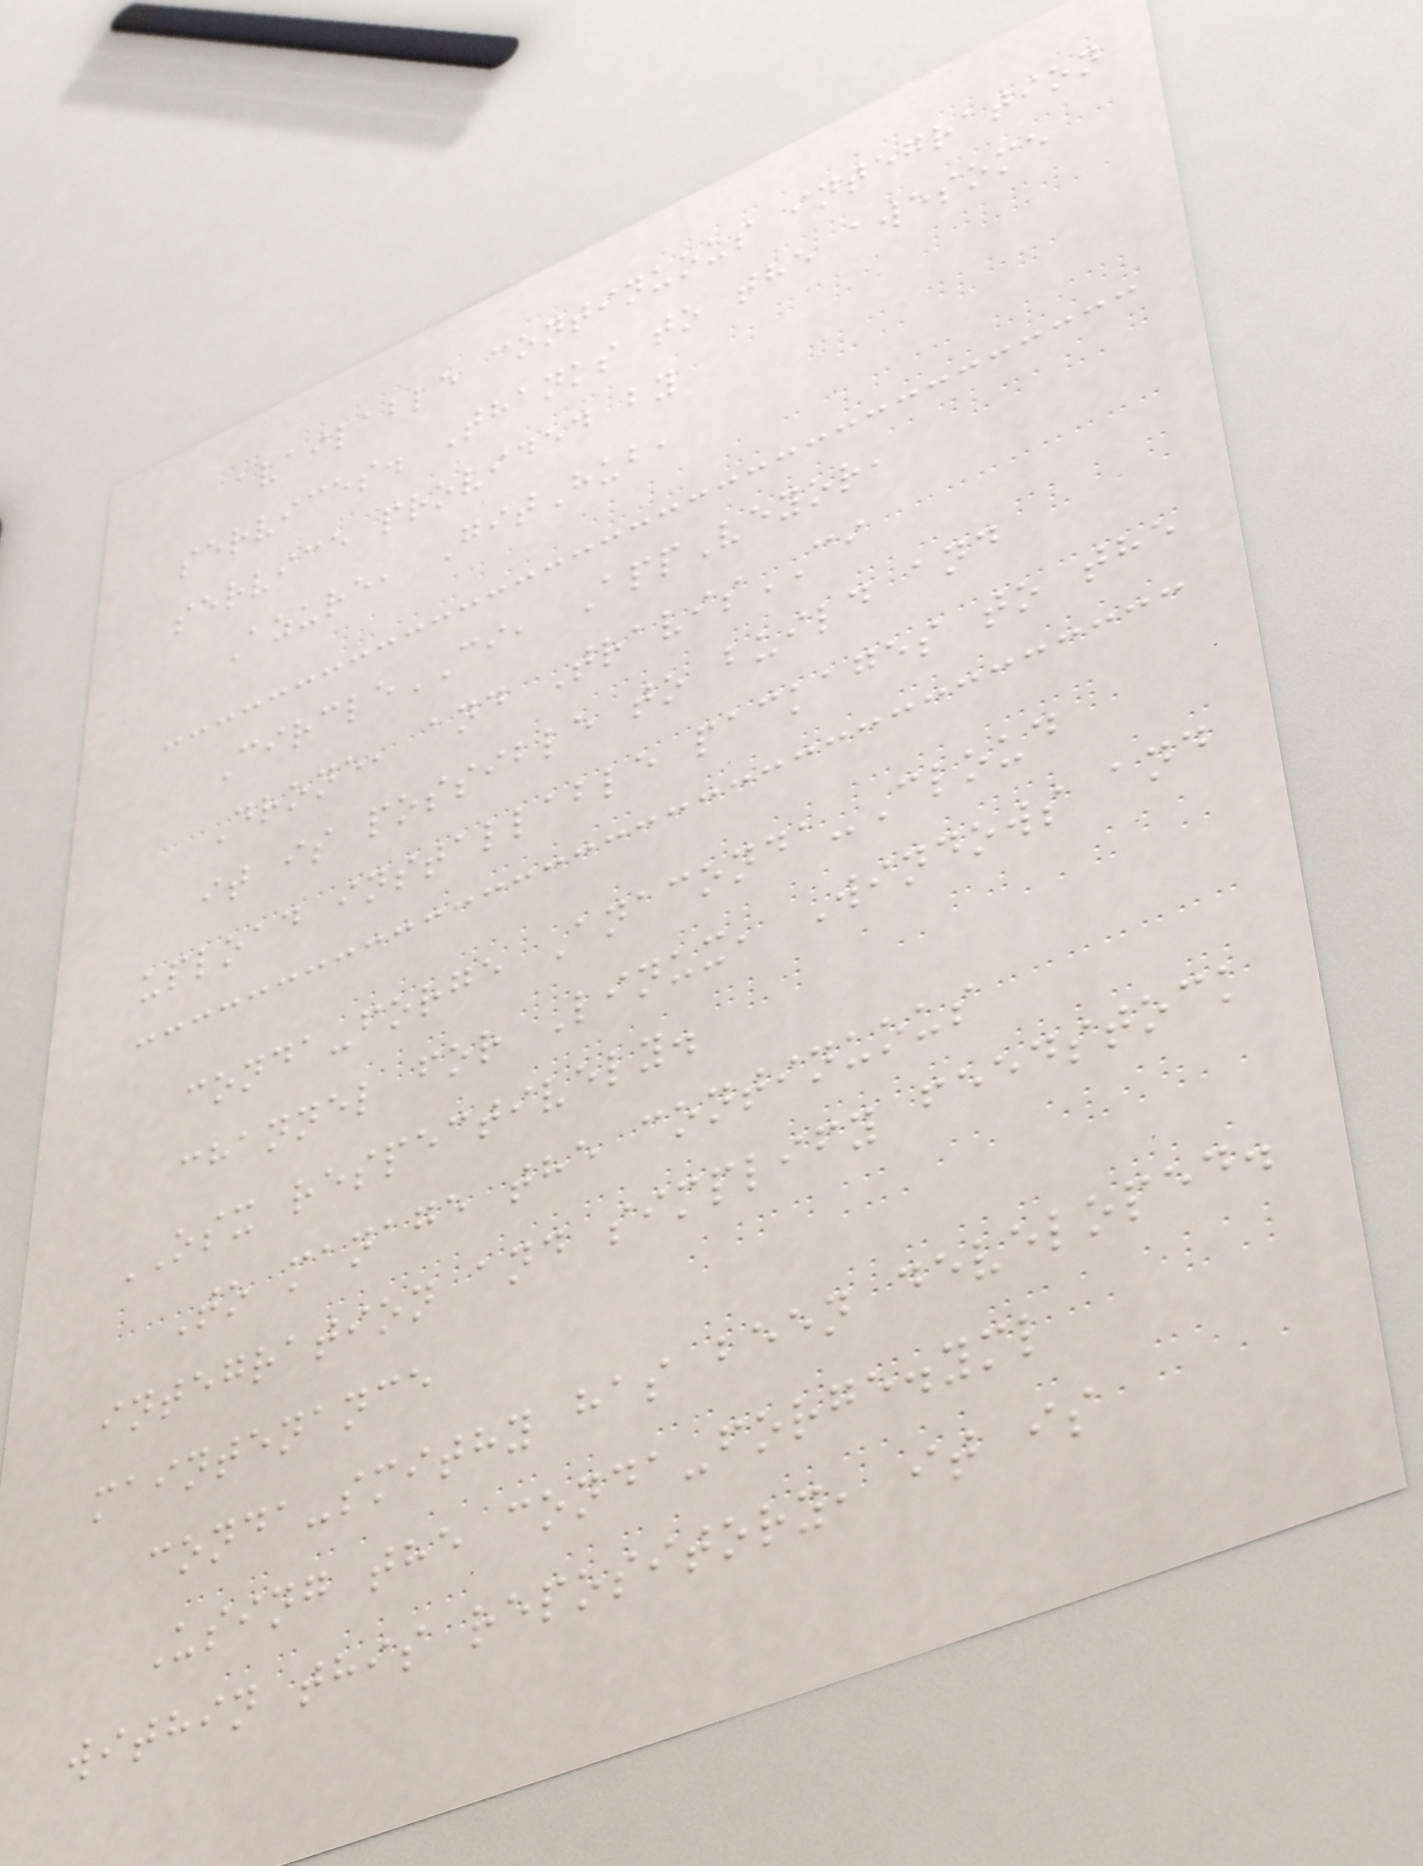available continuous integration
services. Thanks to the awesome
service provided by
Azure, GitHub,
CircleCI, AppVeyor,
Drone, and TravisCI
it is possible to build and
upload installable packages to the
conda-forge Anaconda-Cloud
channel for Linux, Windows and
OSX respectively.
To manage the continuous
integration and simplify feedstock
maintenance
conda-smithy has been developed.
Using the conda-forge.yml
within this repository, it is
